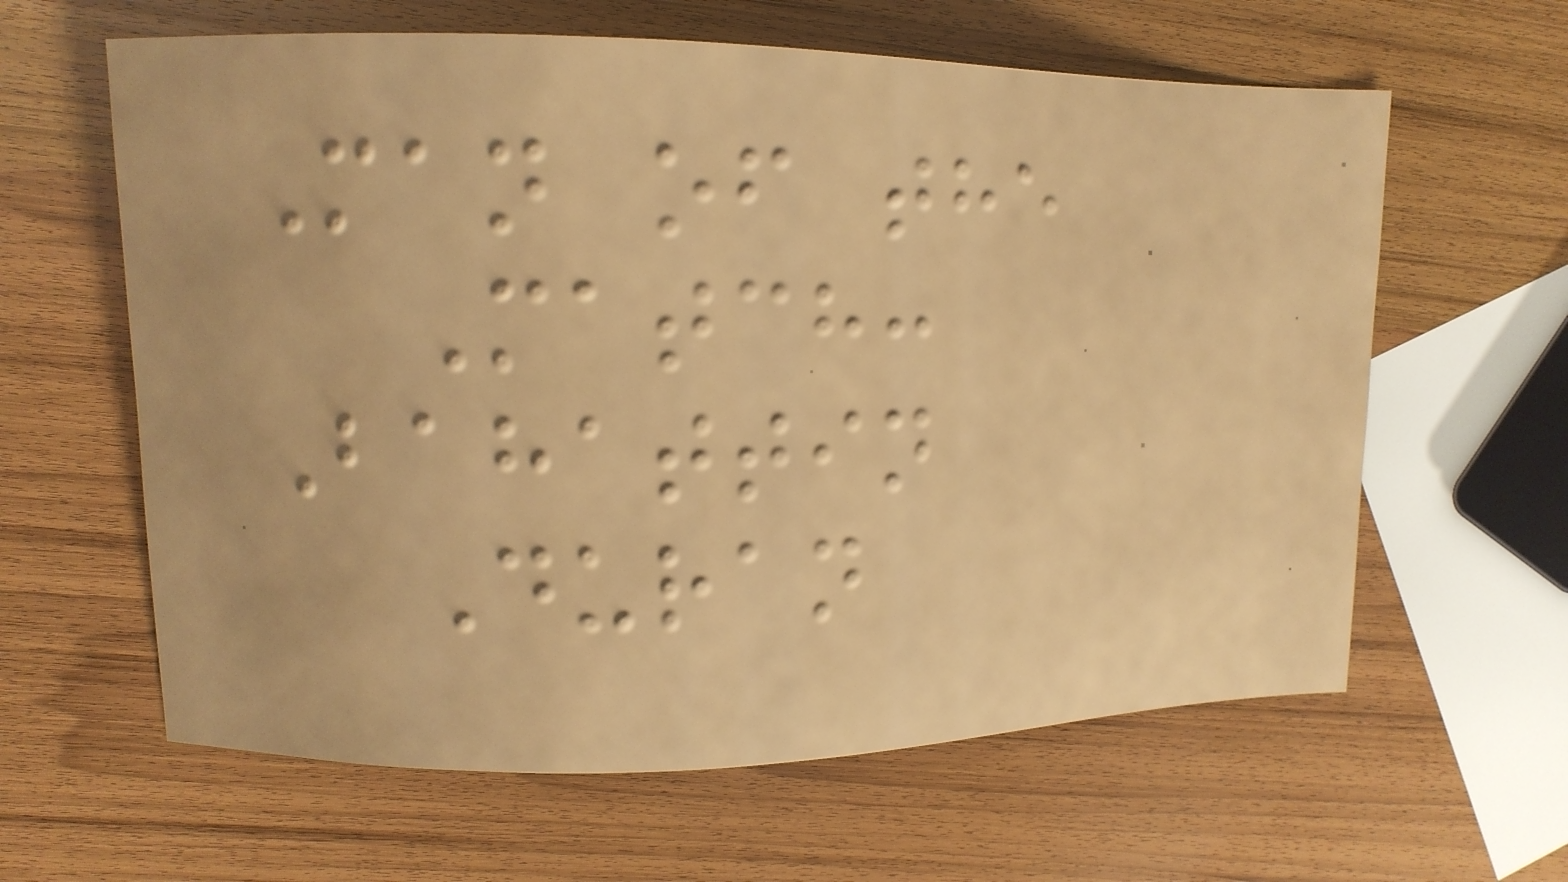Man of the
Match:
Bahattin
Duran
